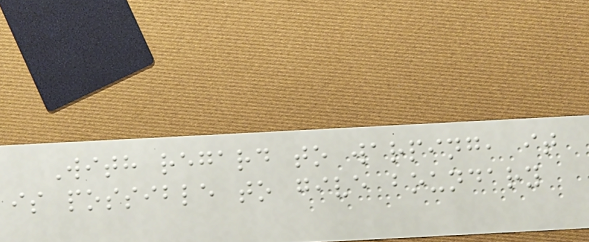With regard to warping, it
is possible to give boundary
